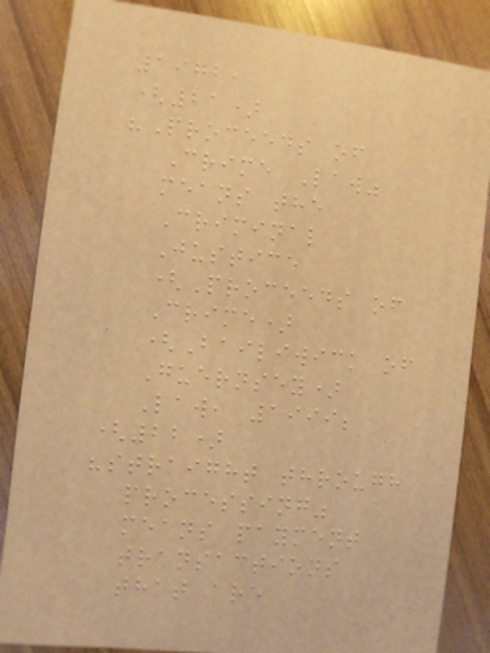1972,
(21)
"Proceeds of
Crime Law"
means the
Criminal
Justice
(Proceeds of
Crime)
(Bailiwick of
Guernsey)
Law, 1999;
(22)
"straight through
processing"
means payment
transactions
that are
